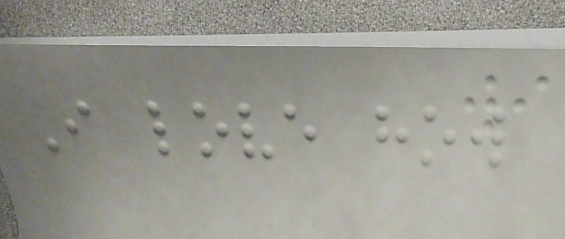I love how
